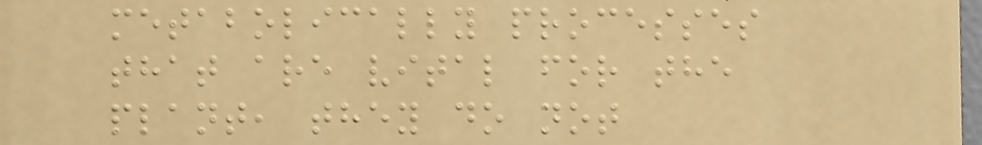metabolically processes
that are vital for the
plant, they do not
